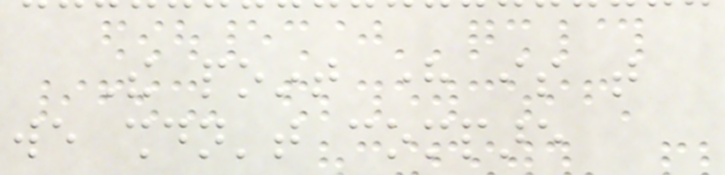The point here is that
we shouldn't compare
